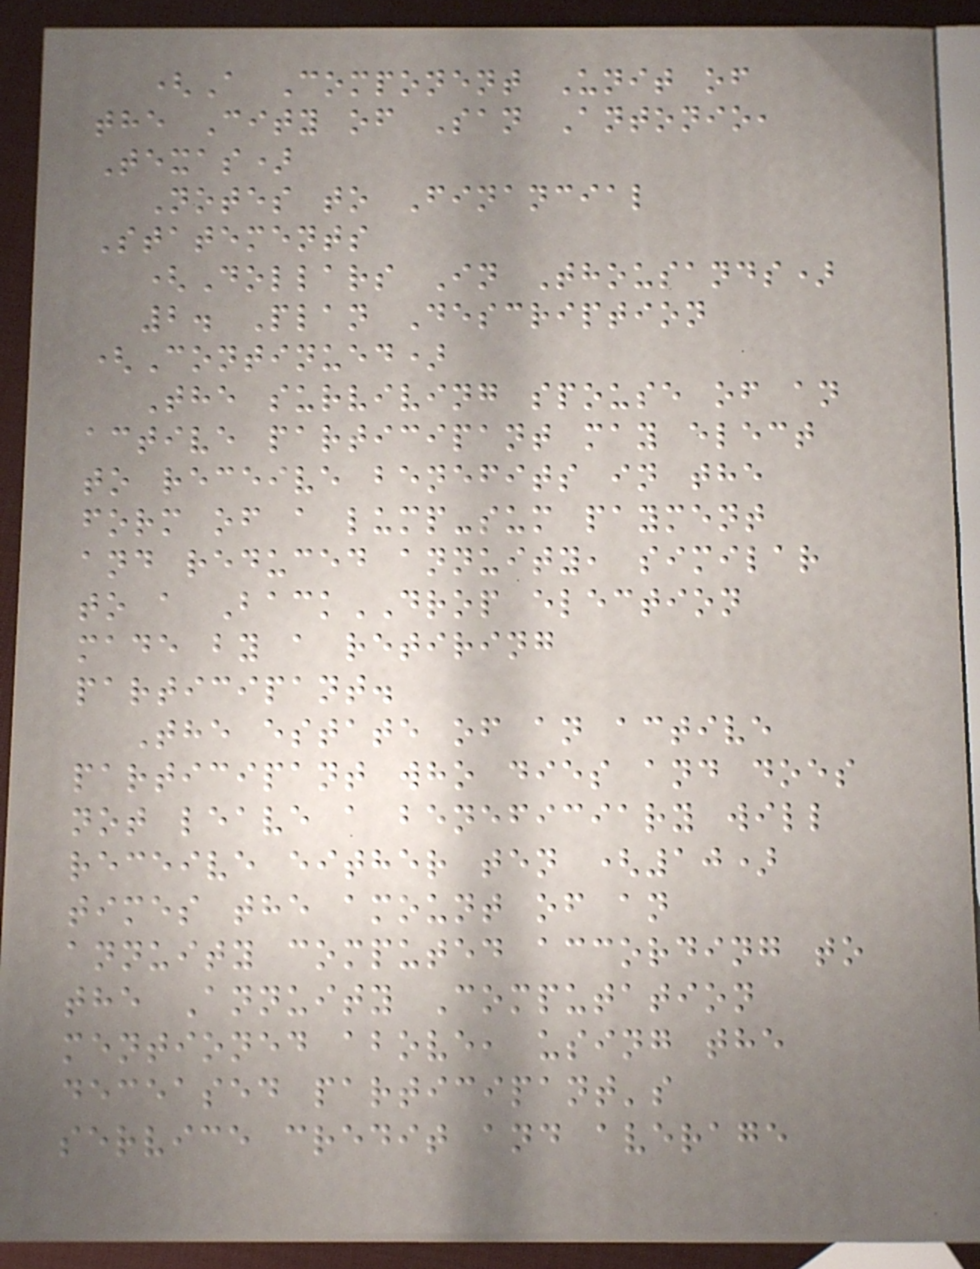(A Component Unit of
the City of San Antonio,
Texas)
Notes to Financial
Statements
(Dollars In Thousands)
2. Plan Description
(Continued)
The surviving spouse of an
active participant may elect
to receive benefits in the
form of a lump-sum payment
and reduced annuity, similar
to a BackDROP election
made by a retiring
participant.
The estate of an active
participant who dies and does
not leave a beneficiary will
receive either ten (10)
times the amount of an
annuity computed according to
the Annuity Computation
mentioned above, using the
deceased participant's
service credit and average
